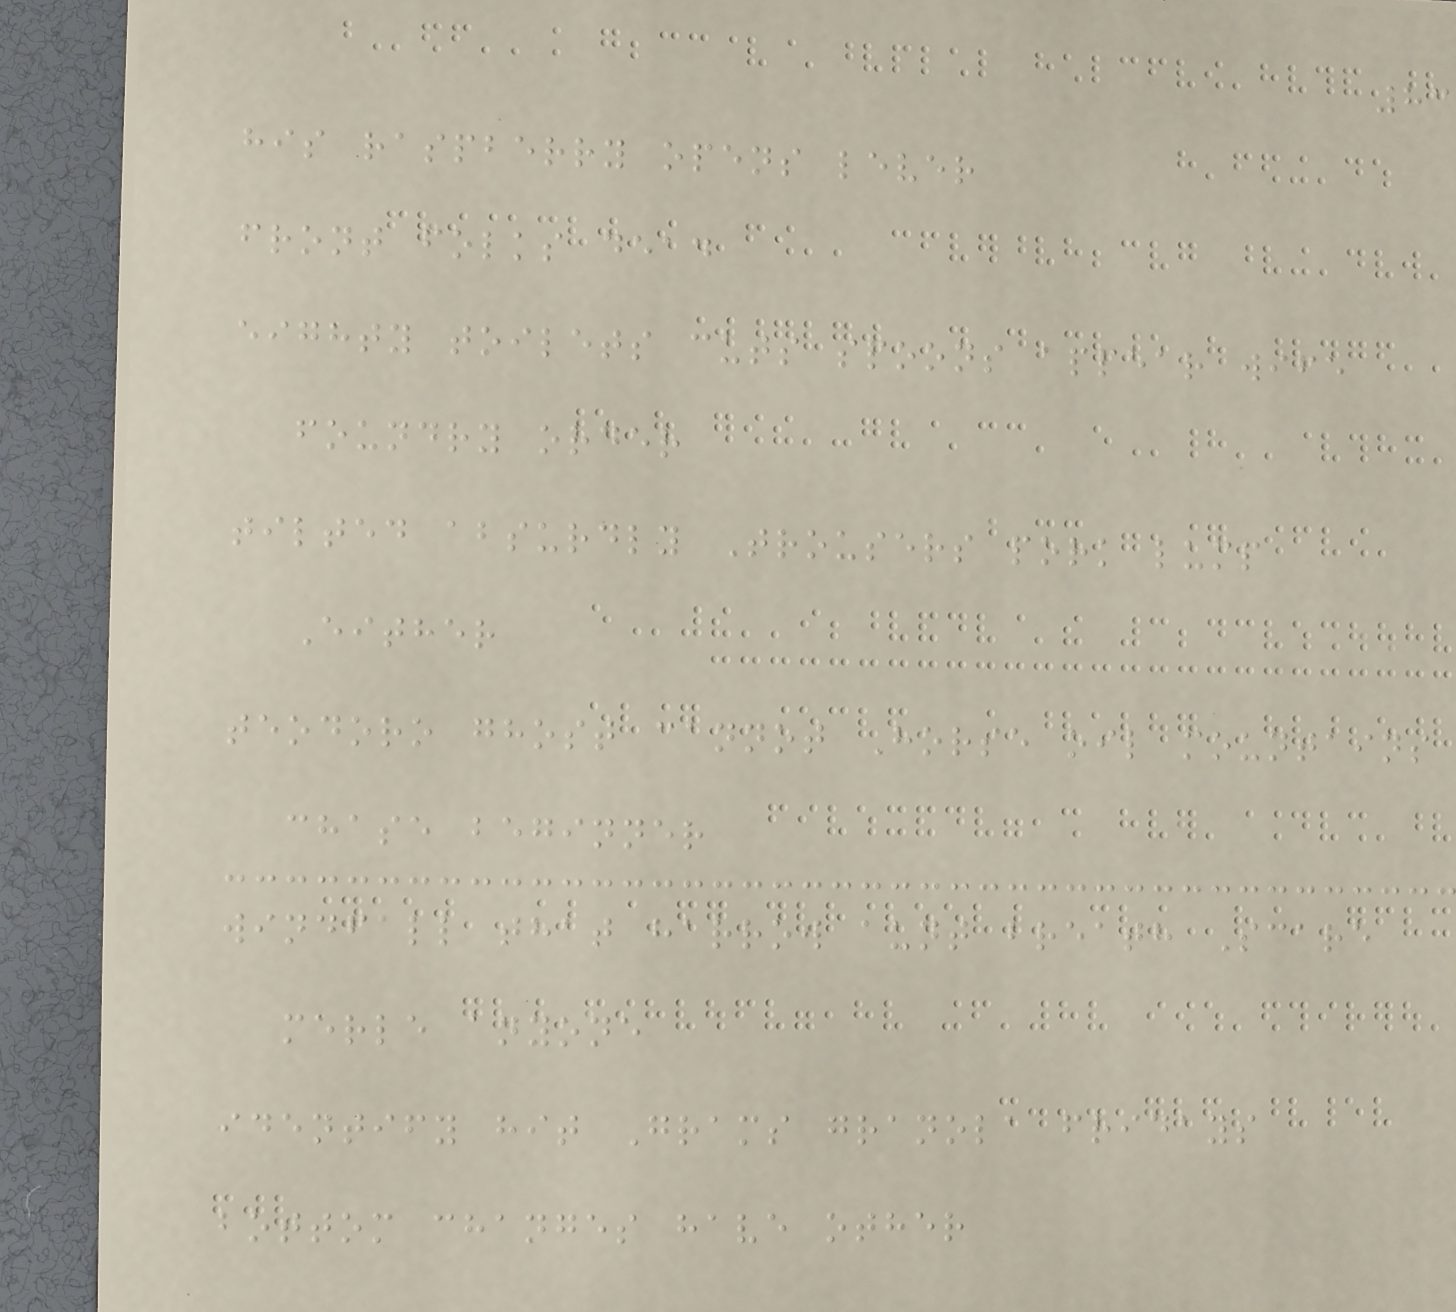83
his raspberry opens lever
front folks dead
eighty toilets cuts spoons appear wife
foundry order
tilted absurdly Trousers pork lump
Either
teodoro ghost cannot Horse oil mountains
chase beginner
windfall that harrow aunt breath Scare
merle anyone
identify hit Grams granola fridays
bottom changes have other
